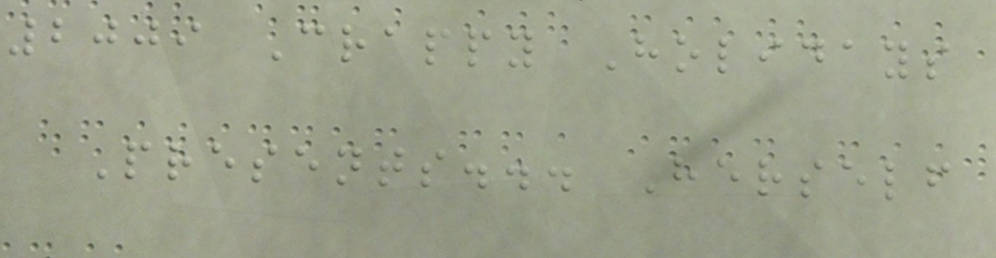2009 Crappy Holidays
Presents... Herself
